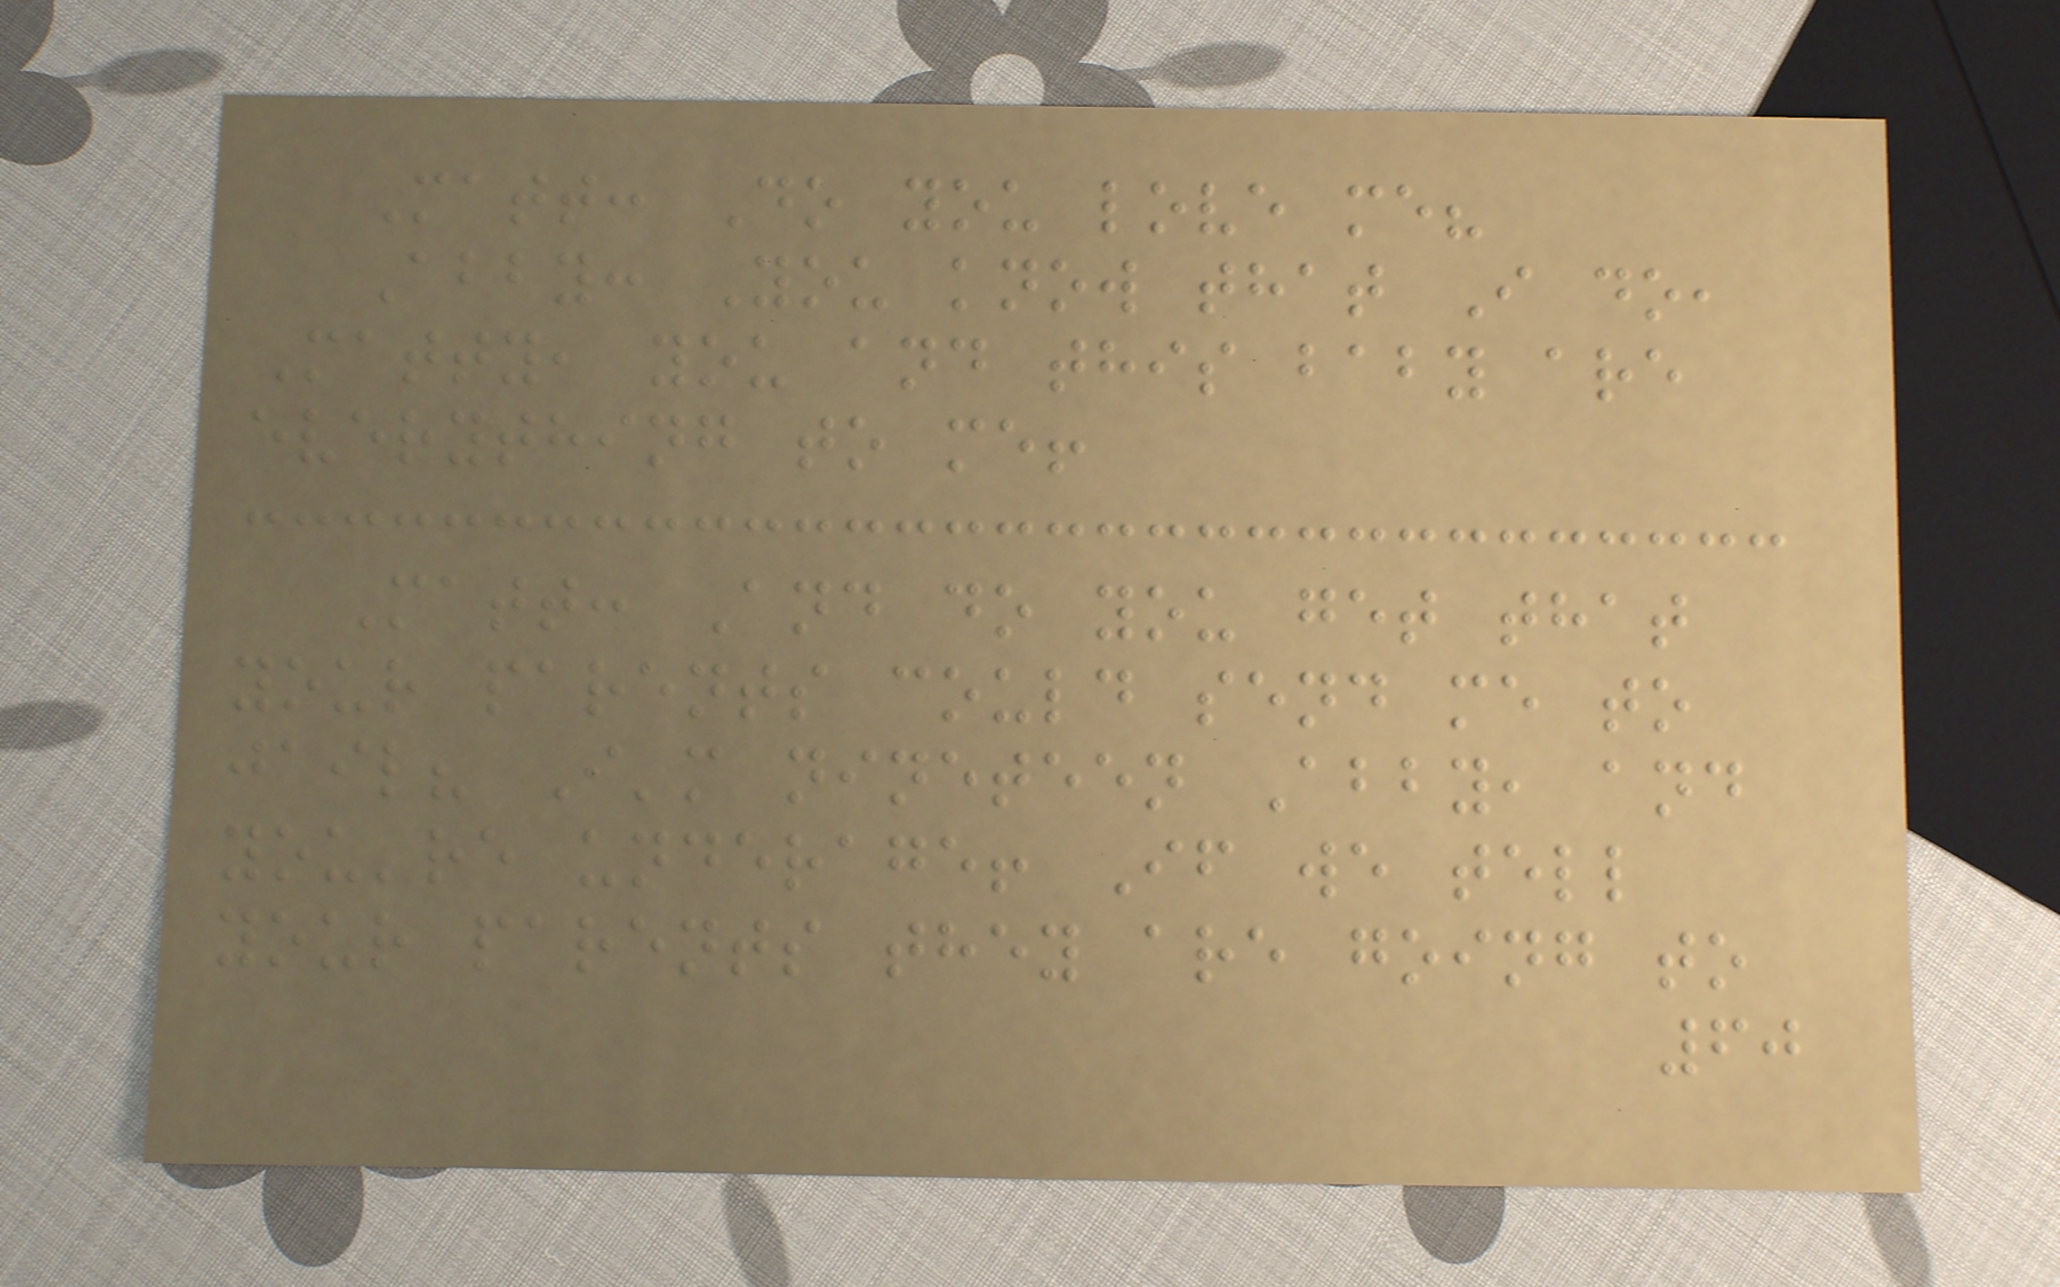Matt: Do you love me?
Abby: You know that I do,
Matty, you and this baby are
everything to me!
Matt: And do you get that
your parents could send me to
jail? I'm nineteen Abby, and
you're underage! If we tell
your parents they are going to
60
